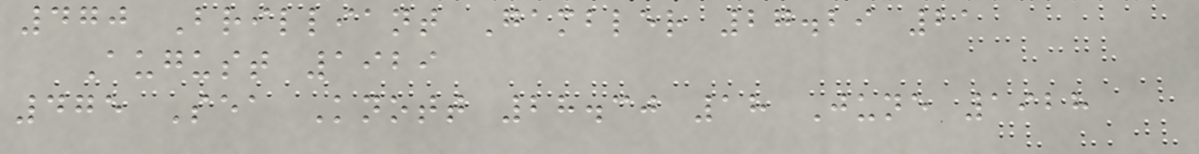470 Brilliant Gambler 27.29 21
August 1929
475 Sea Knott 28.30 18 June 1928
